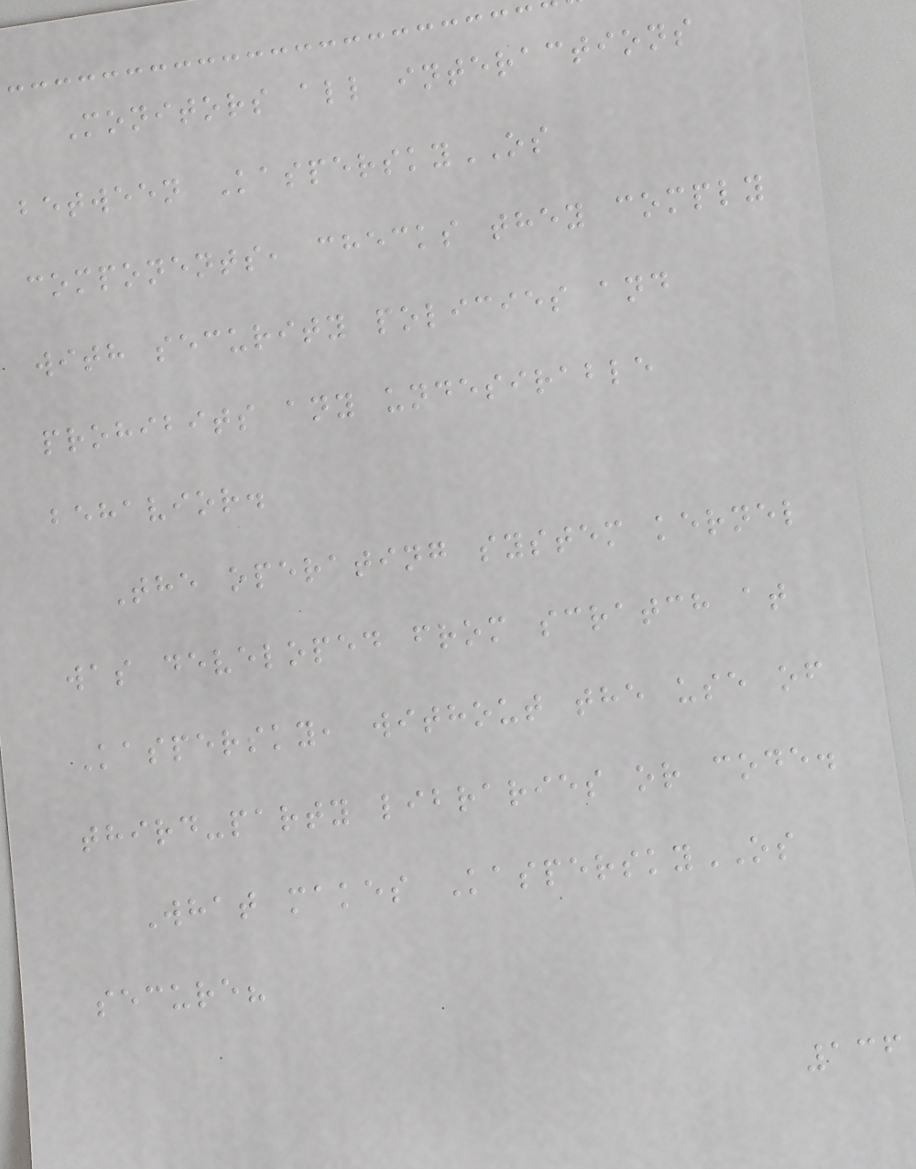Monitors all interactions
between KasperskyOS
components, checks they comply
with security policies and
prohibits any undesirable
behavior.
The operating system kernel
was developed from scratch at
Kaspersky, without the use of
third-party libraries or code.
What makes KasperskyOS
secure?
136
